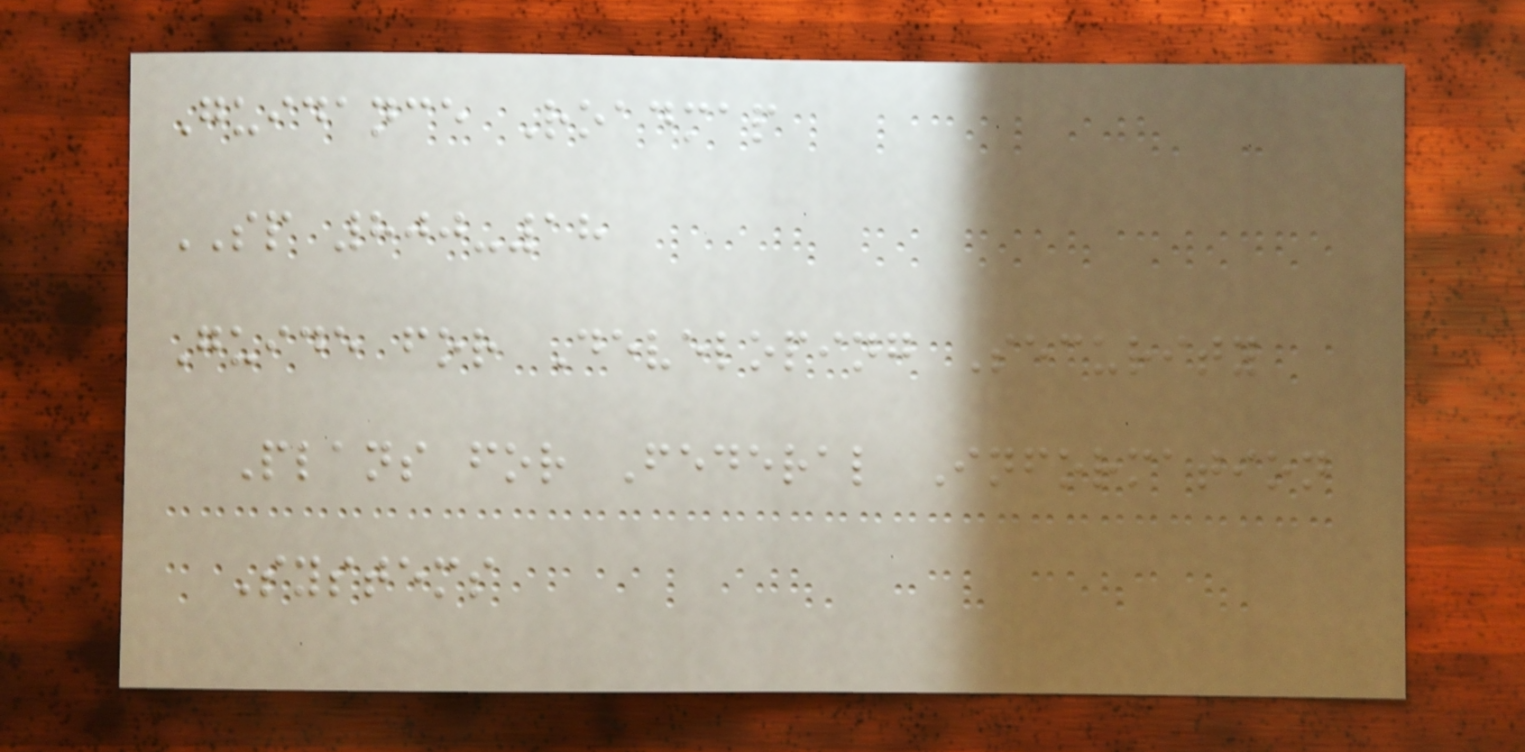Guidance Roadmap
SP 800-18
Guide for Developing Security
Plans for Federal Information
Systems
